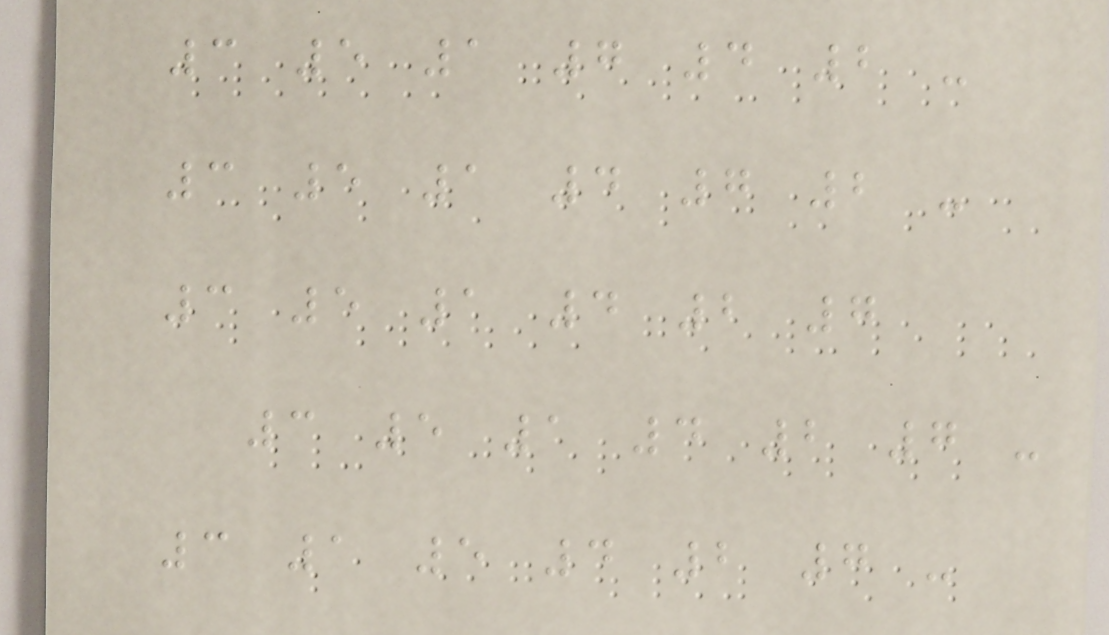3 5 1 7 4 2 -
3 5 1 4 7 2 -
3 5 1 4 2 7
3 5 1 4 2 7 -
3 1 5 4 2 7 -
